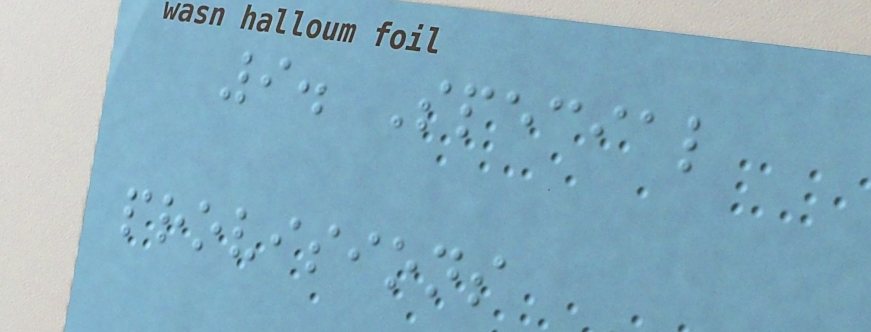9. Special
provisions
